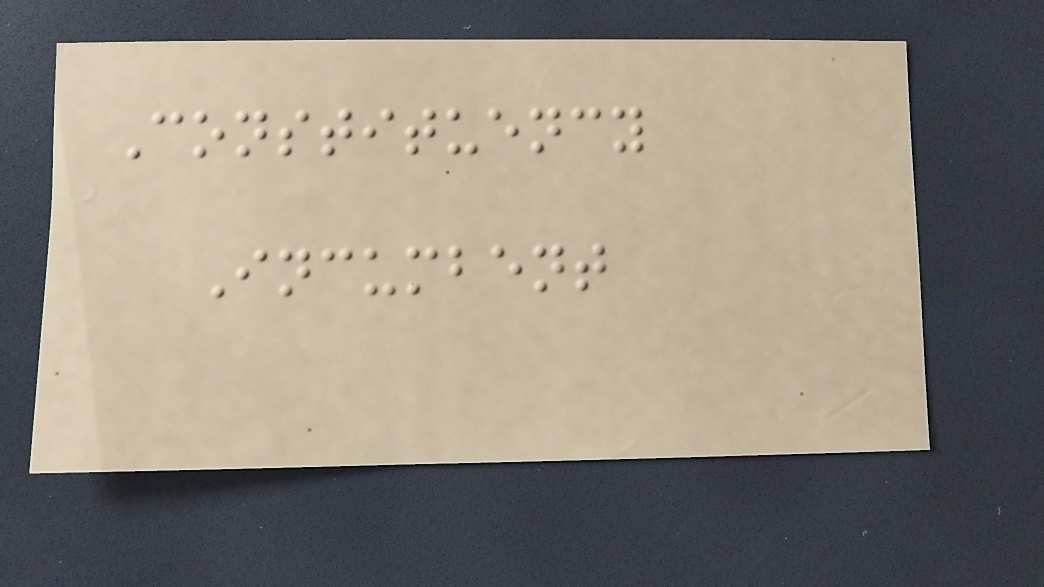Constituency
Incumbent
